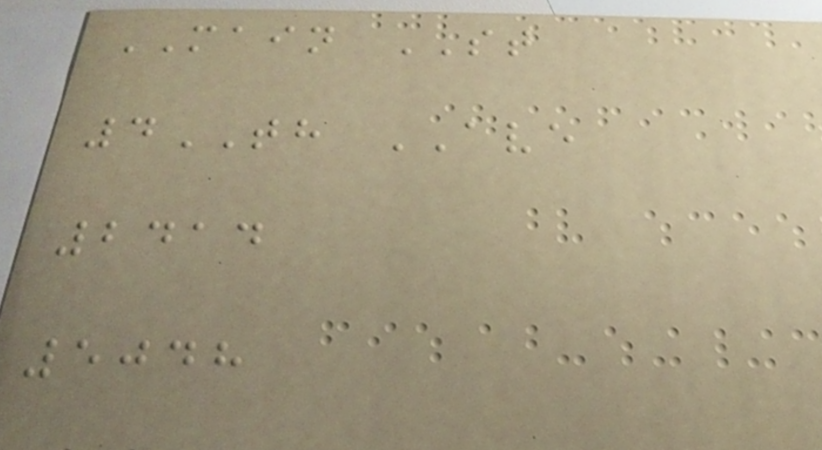MAIN ST
4TH AVE
2414
5048
